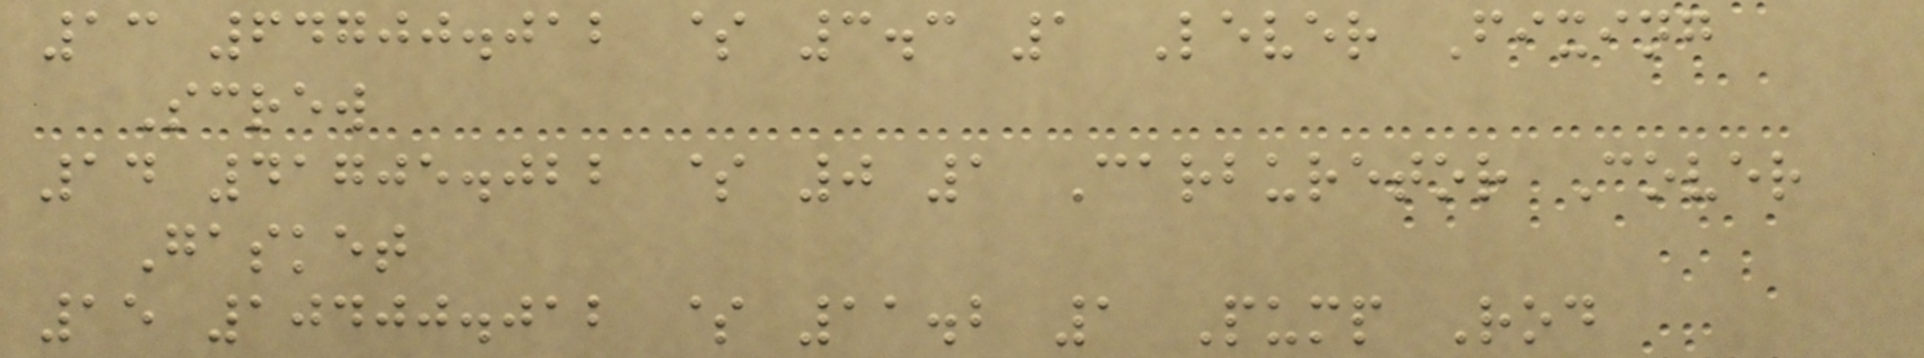13 64700.012 $ 3.3 1 Lever Fixing
Screw
14 41705.022 $ 0 1 Carburetor Cover
Gasket
15 10400.012 $ 11.2 1 Pump Rod
